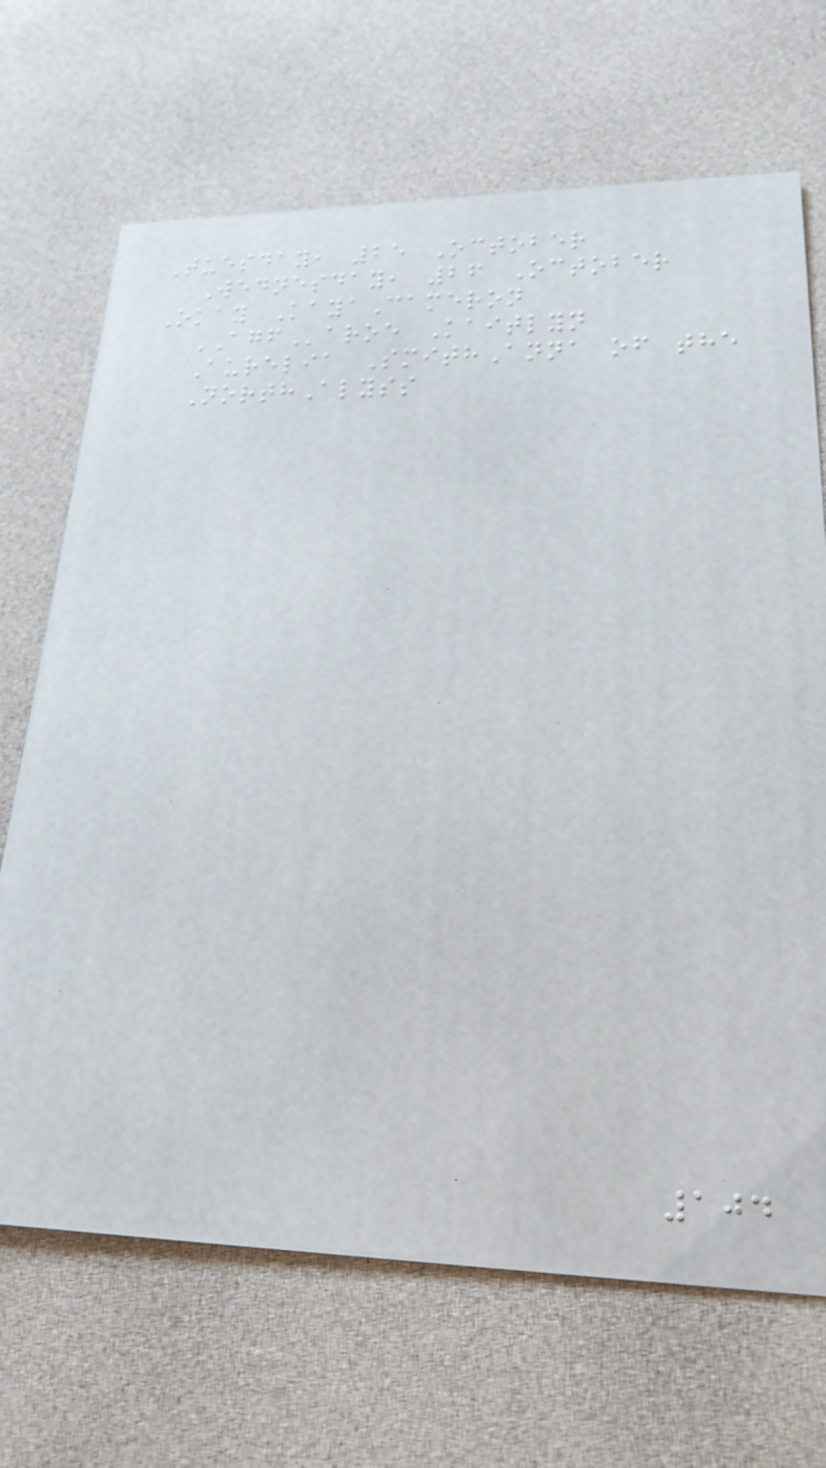Tuesday, 25 October
Wednesday, 26 October
Okay KayaCameron
AGFaroe Kaitlyn
Aurelia SmithAnna of the
NorthAlyss
104
